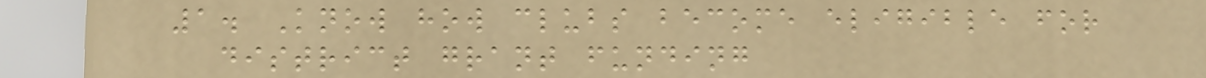1. Know how clubs become eligible for
district grant funding
